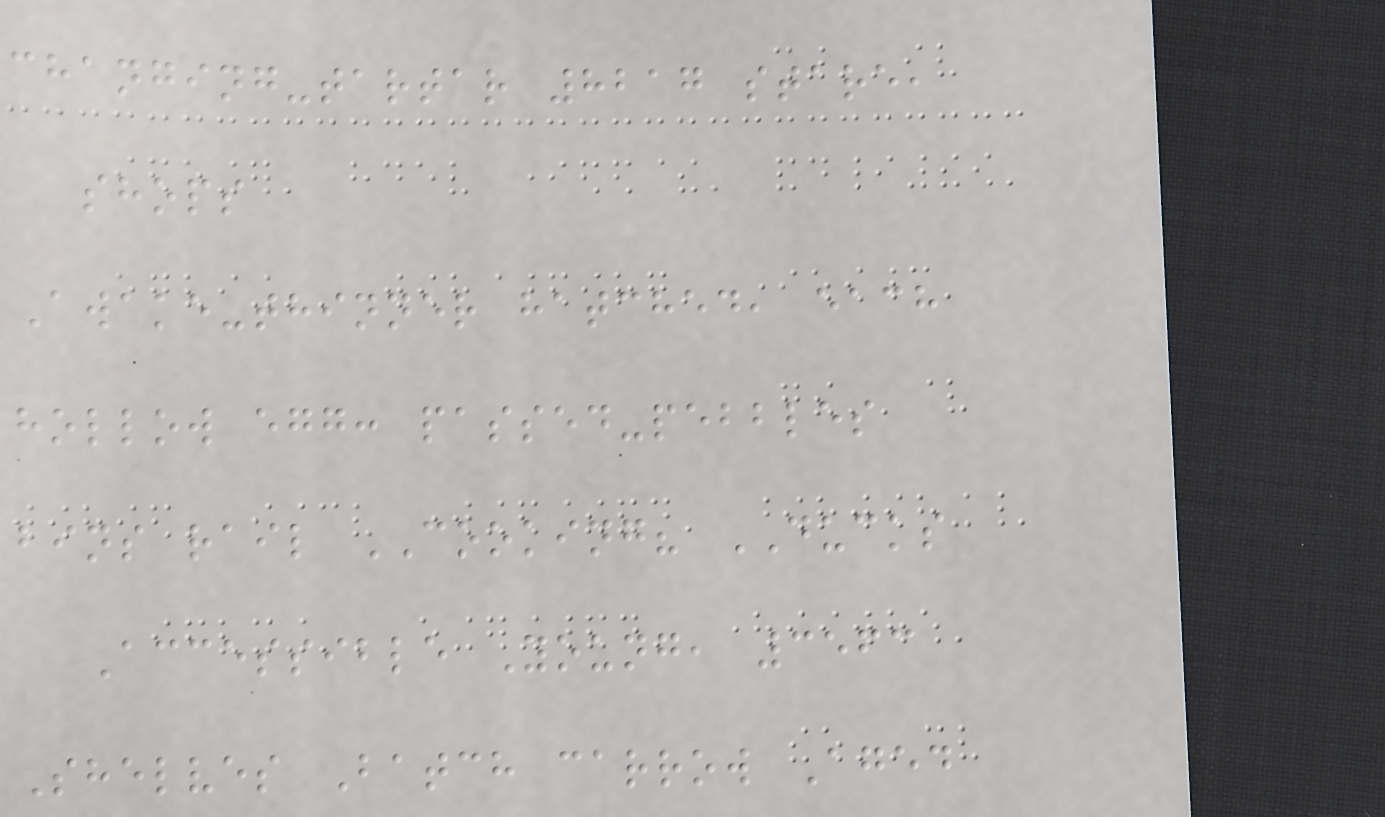changing-tartar 8217 stare,
shops
Awake-thinner hatched, each
hollow egg: passed-pebbles
bins rail COOKING? DUCKS
Accessible Young, 3563
Shelves Batch carrow Aged
